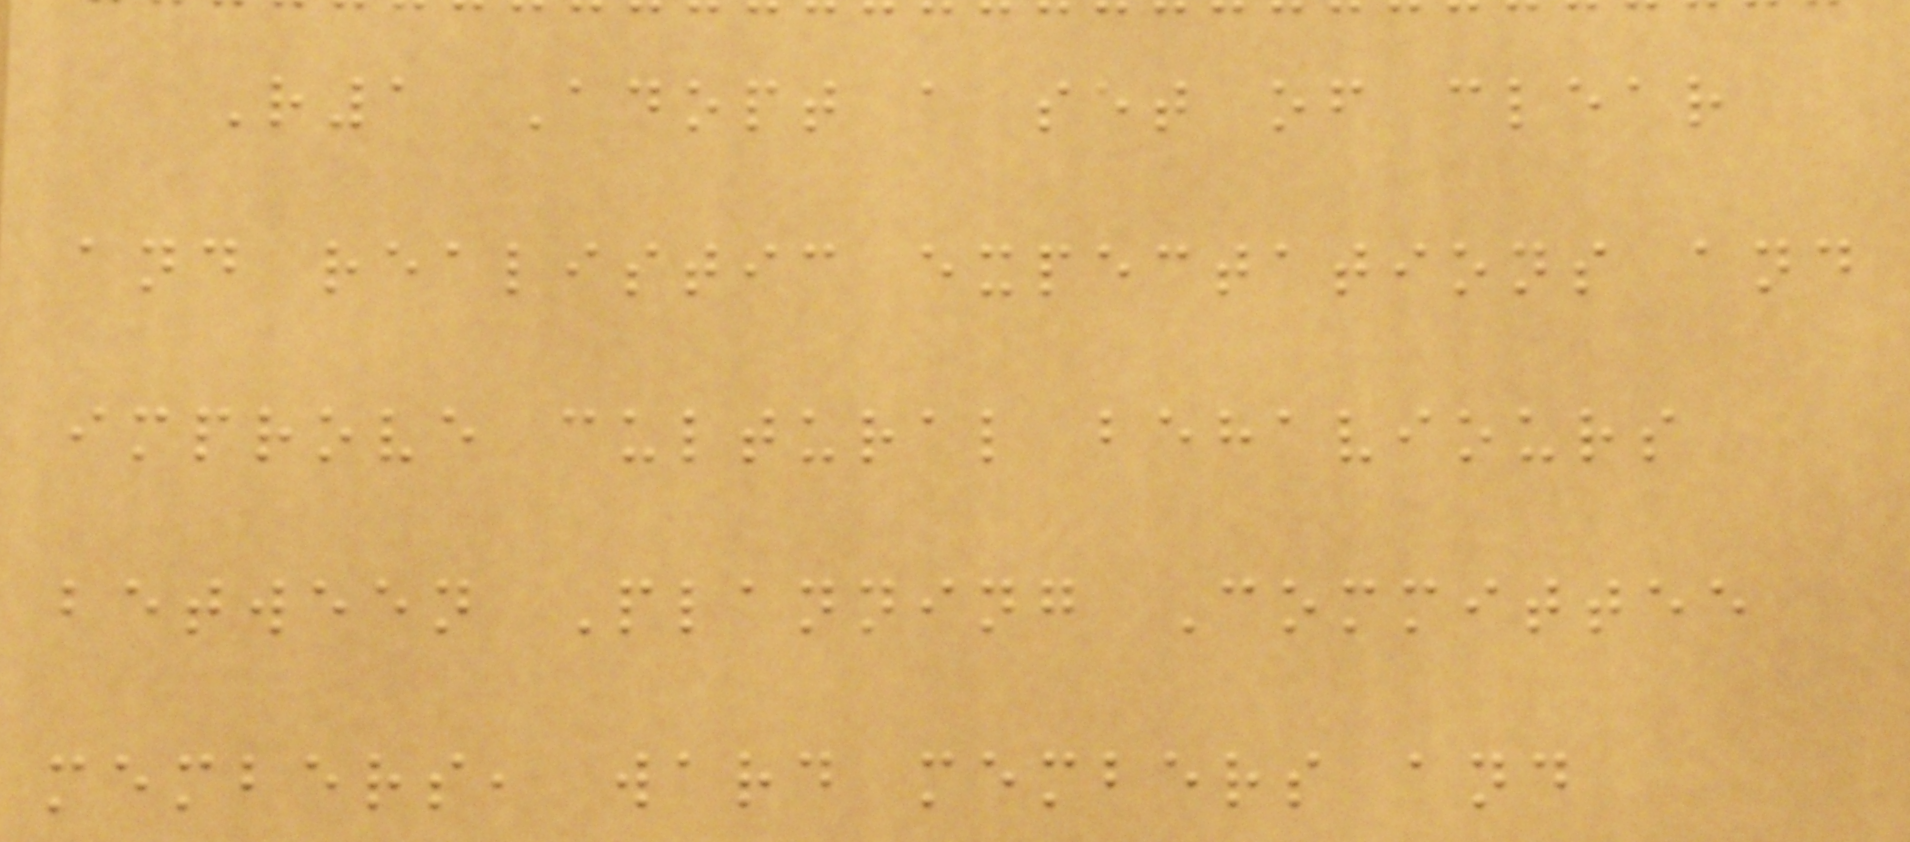R1 Adopt a set of clear
and realistic expectations and
improve cultural behaviours
between Planning Committee
members, ward members and
